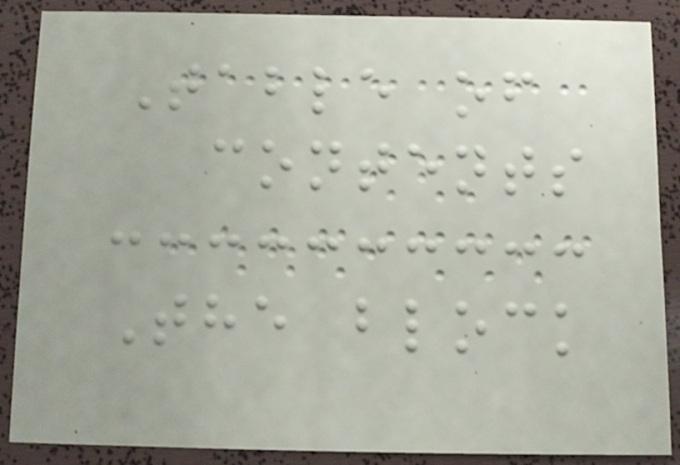Table of
contents
The block
